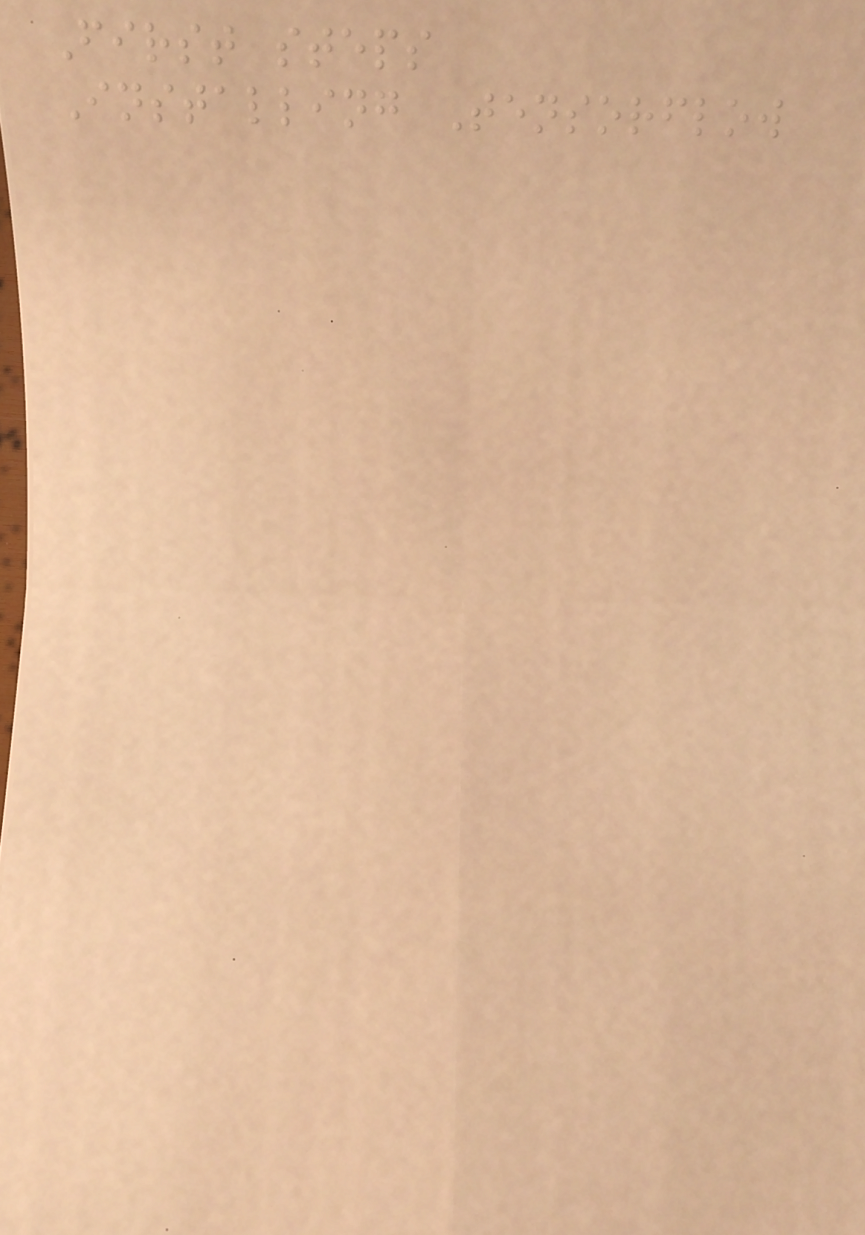First steps
Installing Tensorflow
